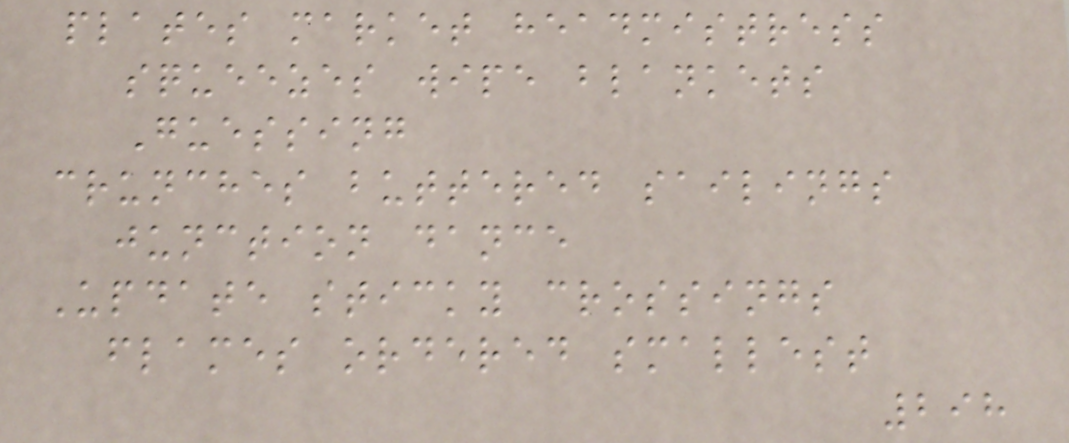plates market headmistress
squeezes wipe blankets
Guessing
crunches buttered sailings
junction dance
Update sticky crossings
flames ordered smallest
298
